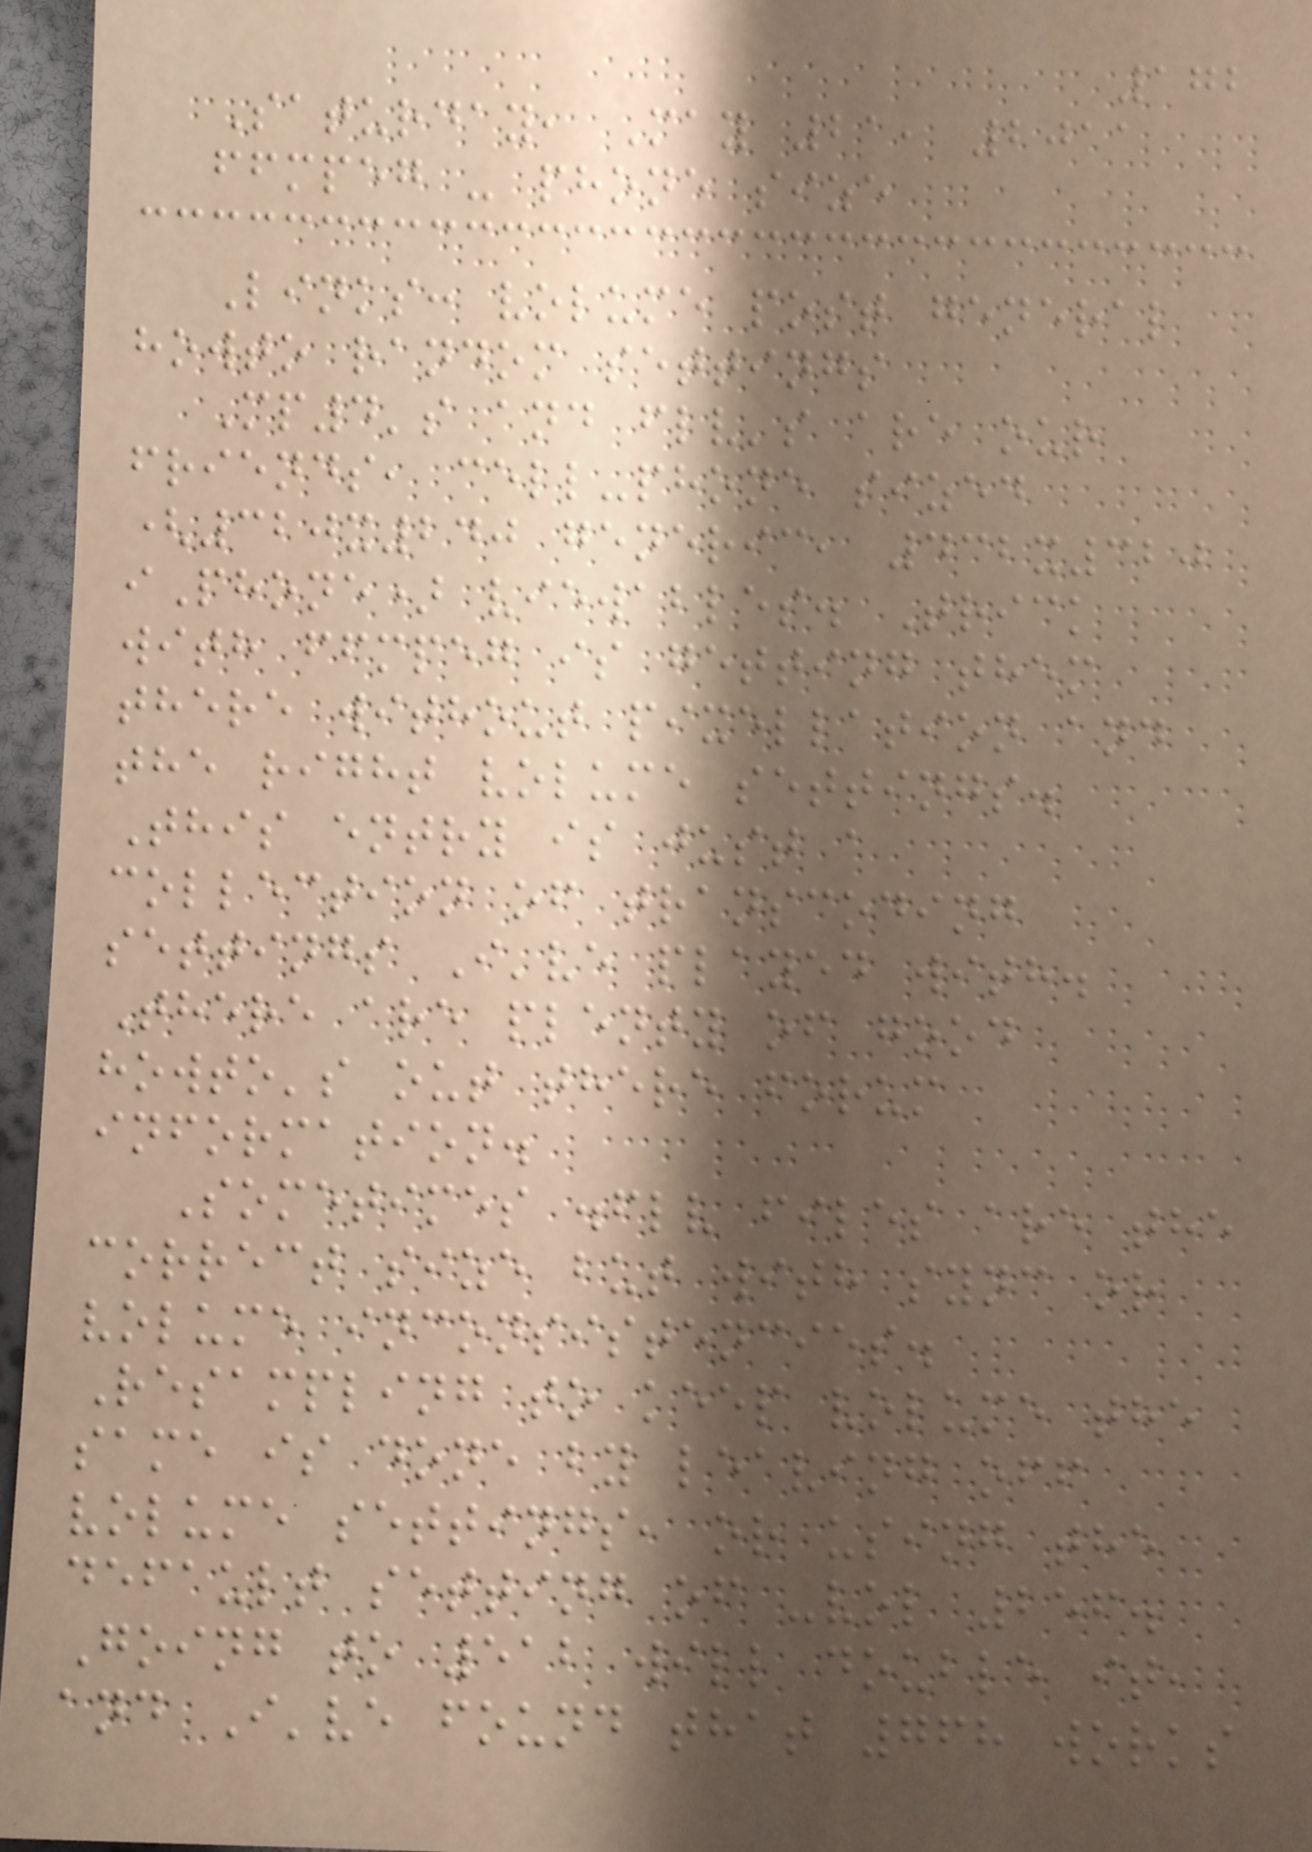172
Saturday, May 21, 2011
ffmpeg - phone size
Links: volume post general
howto random settings
Mp4's and flv's are our
friends, cell-phone sized
(320x240 generic, 432x320
iPhone) viewables. Trick
with ffmpeg is getting them
there without pixellation and
the right volume settings.
This entry is just a
collection of transcoding
settings I've played with.
There are plenty of good
howto's out there forum
information.
Sometimes .flv files are the
correct size but with sync or
volume inconsistencies.
Resampling to keep volume the
same is done by leaving off
volume settings, or using the
default setting of -vol 256.
Going to 512 will double it,
and I've found that 768 works
